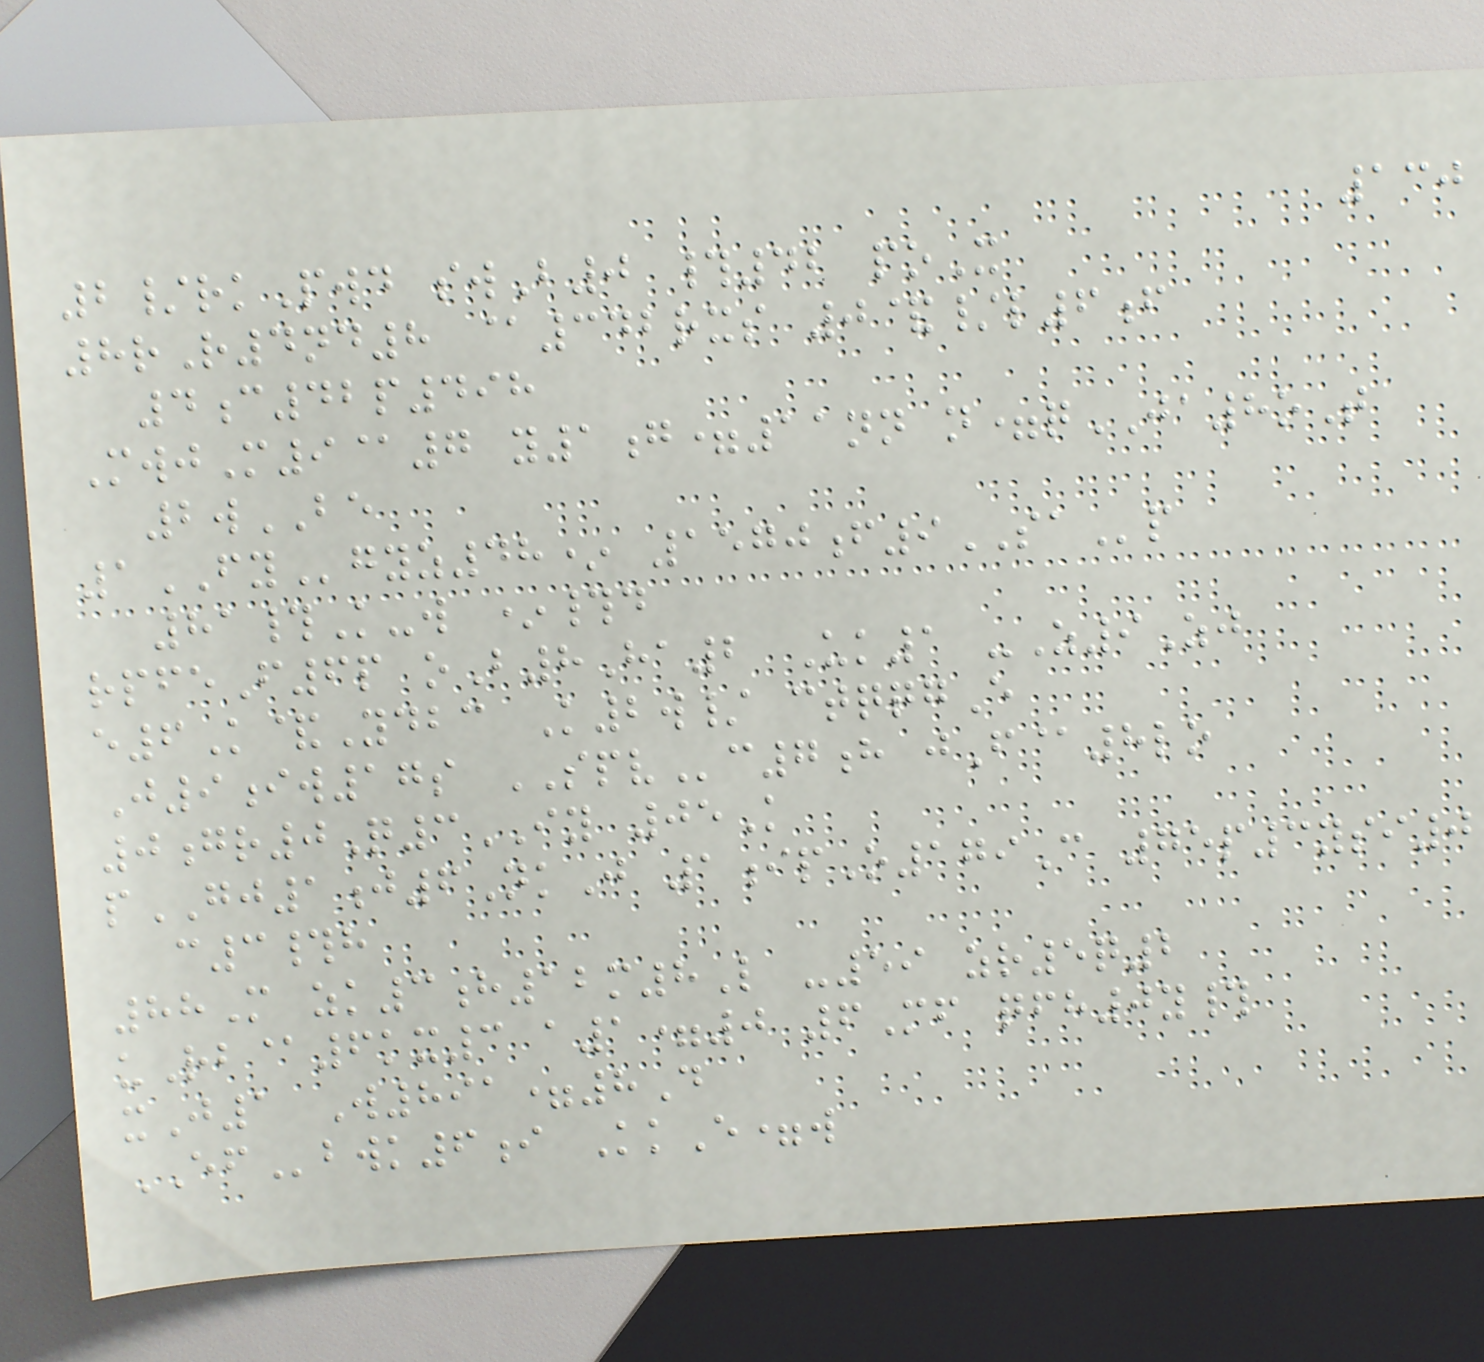130
2/rkPwd swB0 #42 poX
8rR4nd8 @342rxs 0&/l6f
4c42p498
MwjM9@7 y1g=11nn n=qJA8oT
2wBE
1FYgyz48* 1570f9SAp
81#K-w *#d
rpfeF6p oB8Ha2 Uk1 -Z9Zj
e6K&Ydbc K2w/ ctqqgE
J9iw17s SPVc7h jF@8lo
0gr0Q3IY 05K
pGJ1j6NkJ 1ipO179C 75p3ysi0
c3#h
88M zk3h12m8L -59 zr5q2
uRb@6kx3 a1=0 6Mf qfh0y#
xJ1 W891=8D
EFbwk6i KkE=w
